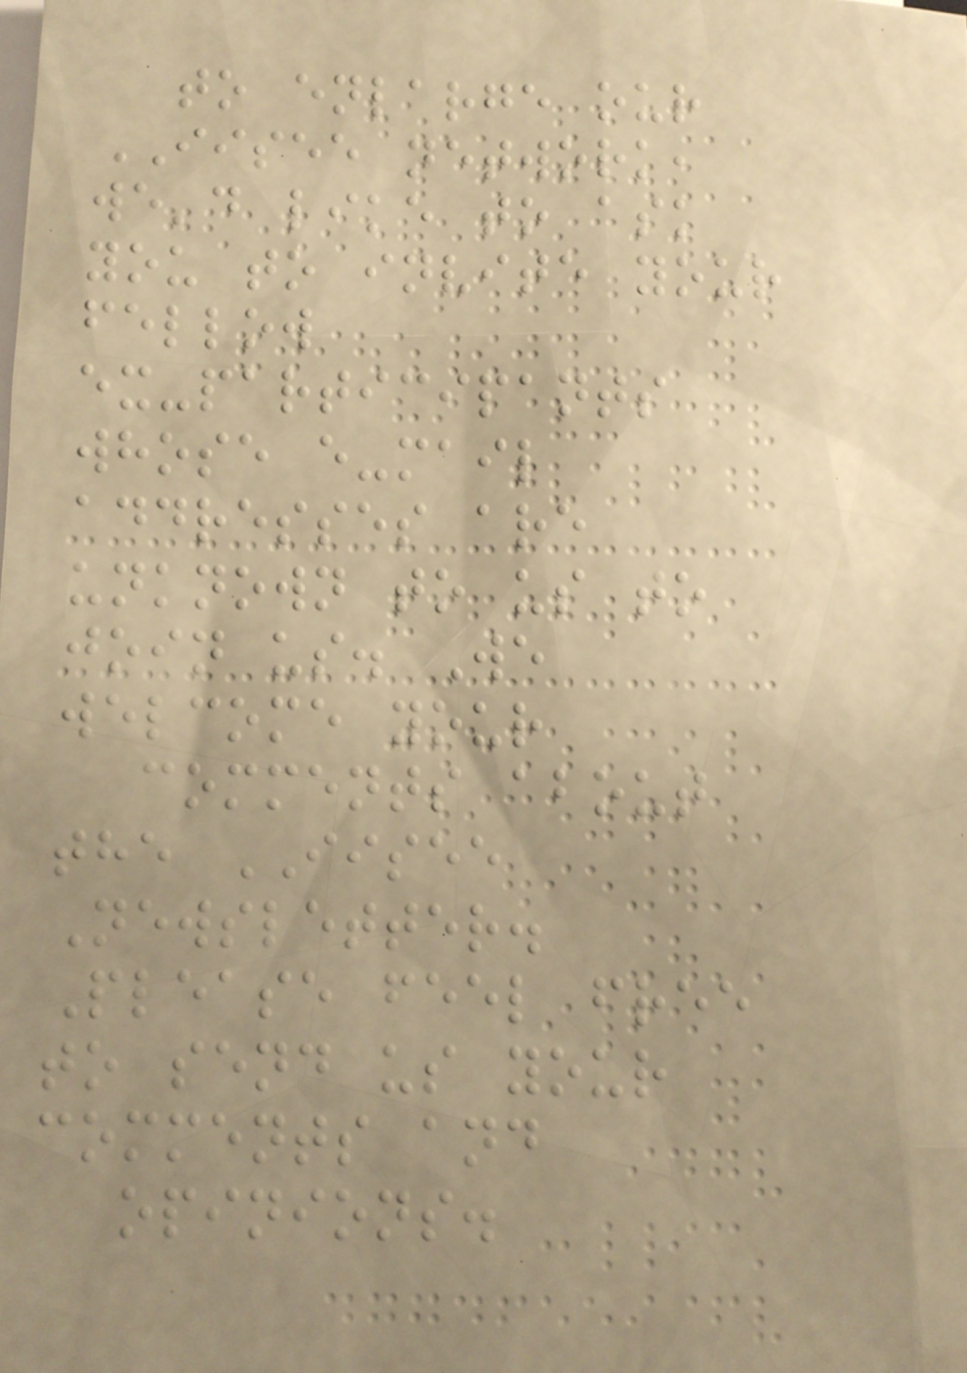to enlarge our
IISEE network,
we'd like to ask
you to invite your
fellow
ex-participants
whose e-mail
addresses are
unknown to us to
join us. We
welcome your
comments about
the IISEE
Newsletter.
Please feel free
to send us your
comments and
opinions.
